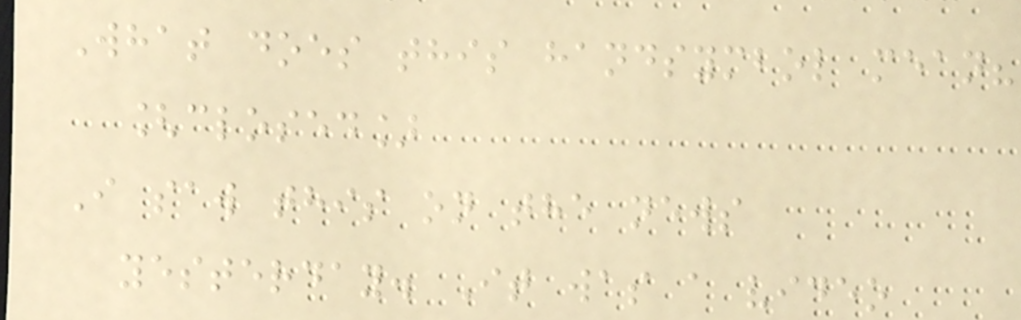What does this handsymbol mean?
[closed]
I saw this on the news
yesterday. It was a video
